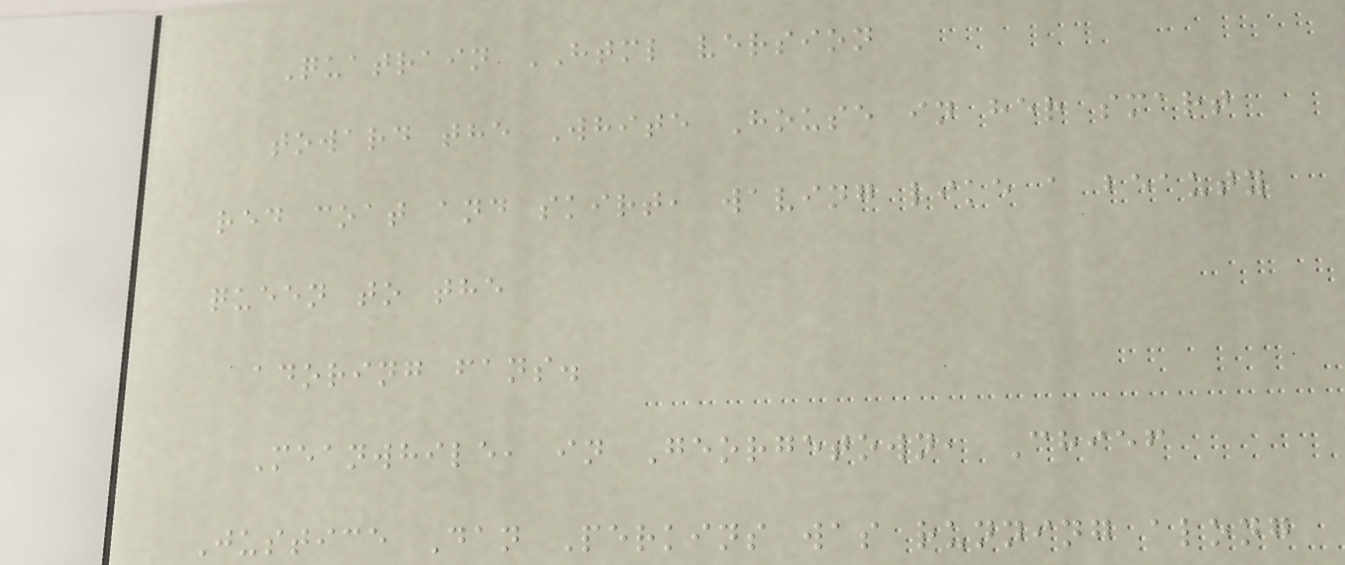Quatrain HTML version
toward the White House in her smart
red coat and skirt, waving like a beauty
queen to the
adoring fans.
Meanwhile, in Georgetown, Chief
Justice Dan Perkins was running along
